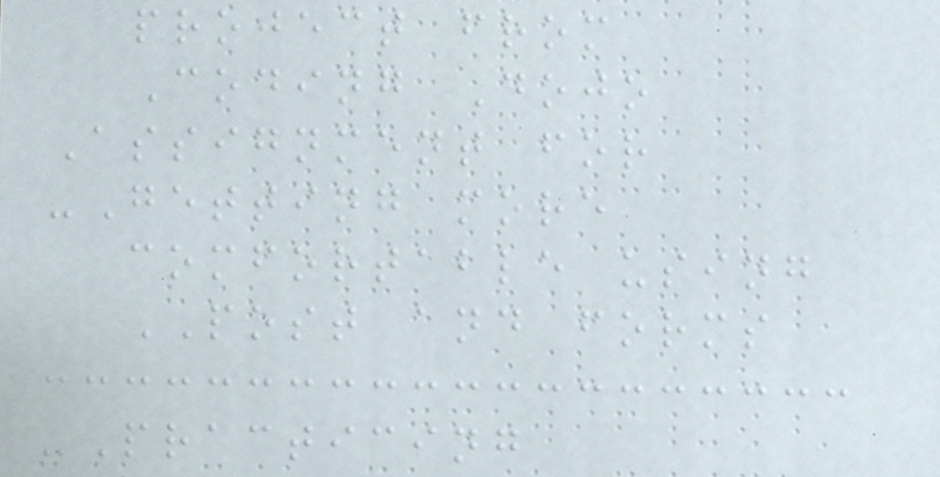project from
Coding Dojo
Assignment for
-Getting more
comfortable using
POST and forms
-Practicing
